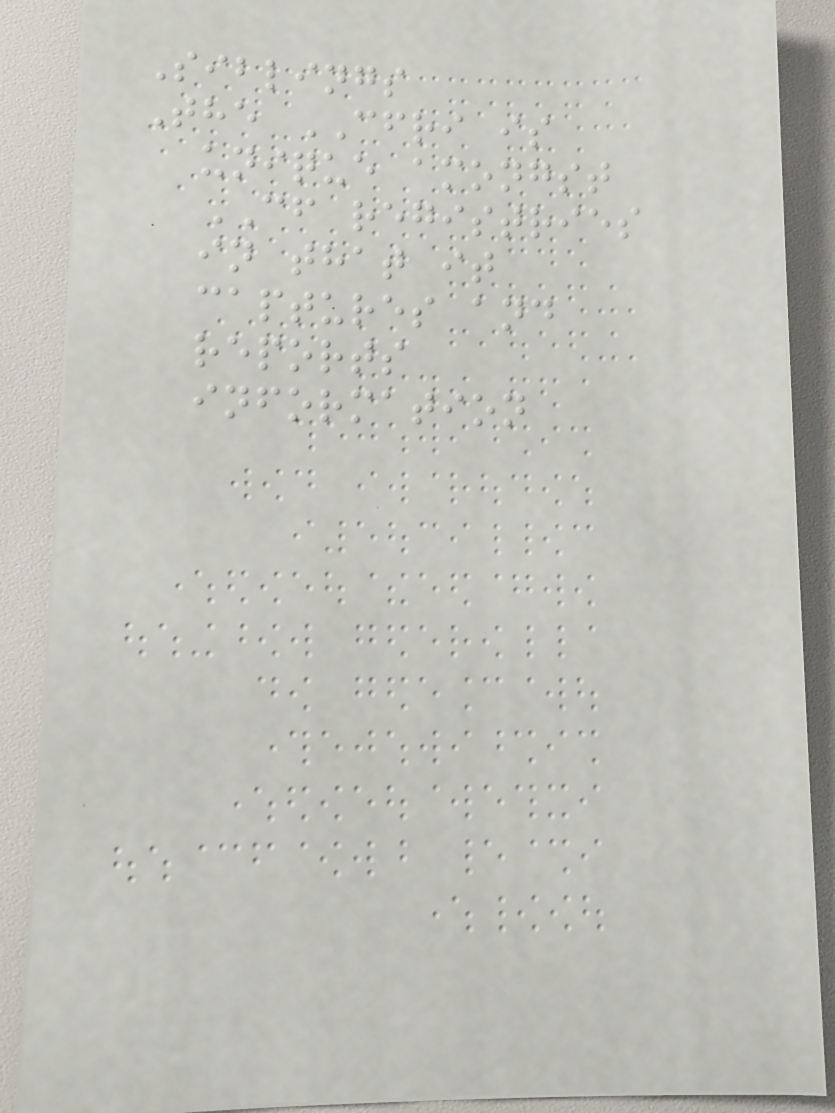Siblings
The CFRI is
unique amongst
CF registries
in that it
captures and
reports
information
